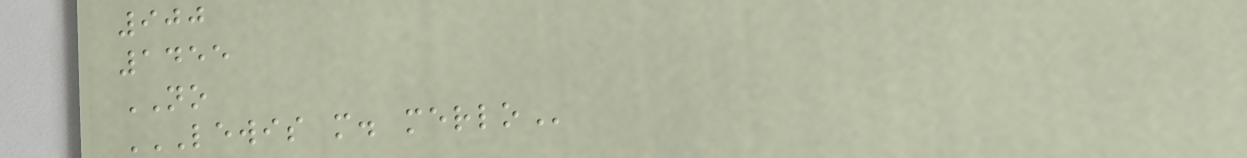900
1455
NO
LEWIS M. MERLO
